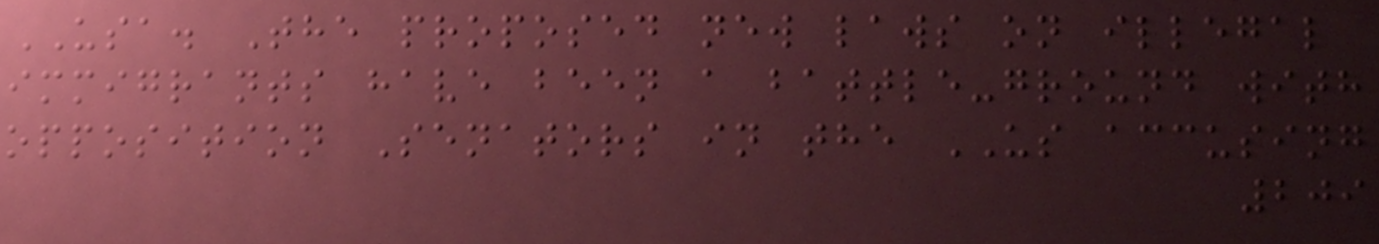USA. The proposed new laws on illegal
immigrants have been a battle-ground with
opposition Senators in the US accusing
209
